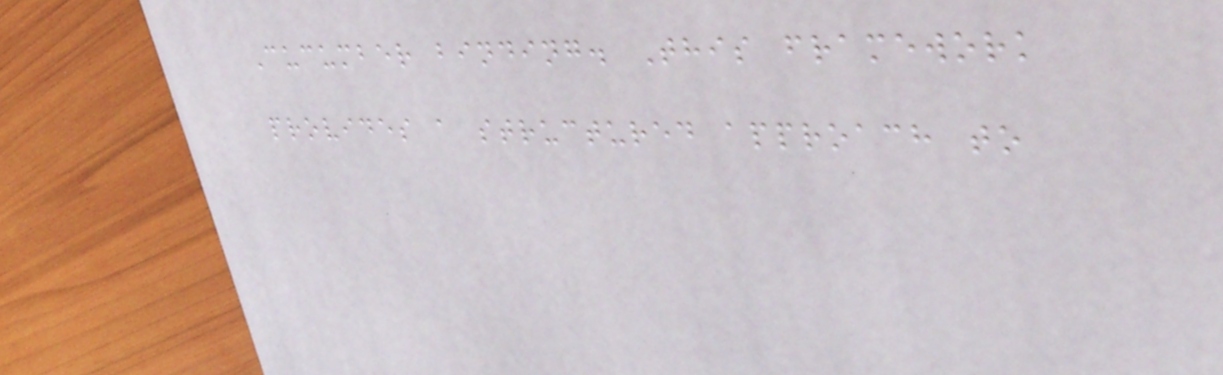Cucumber binding. This framework
provides a structured approach to
